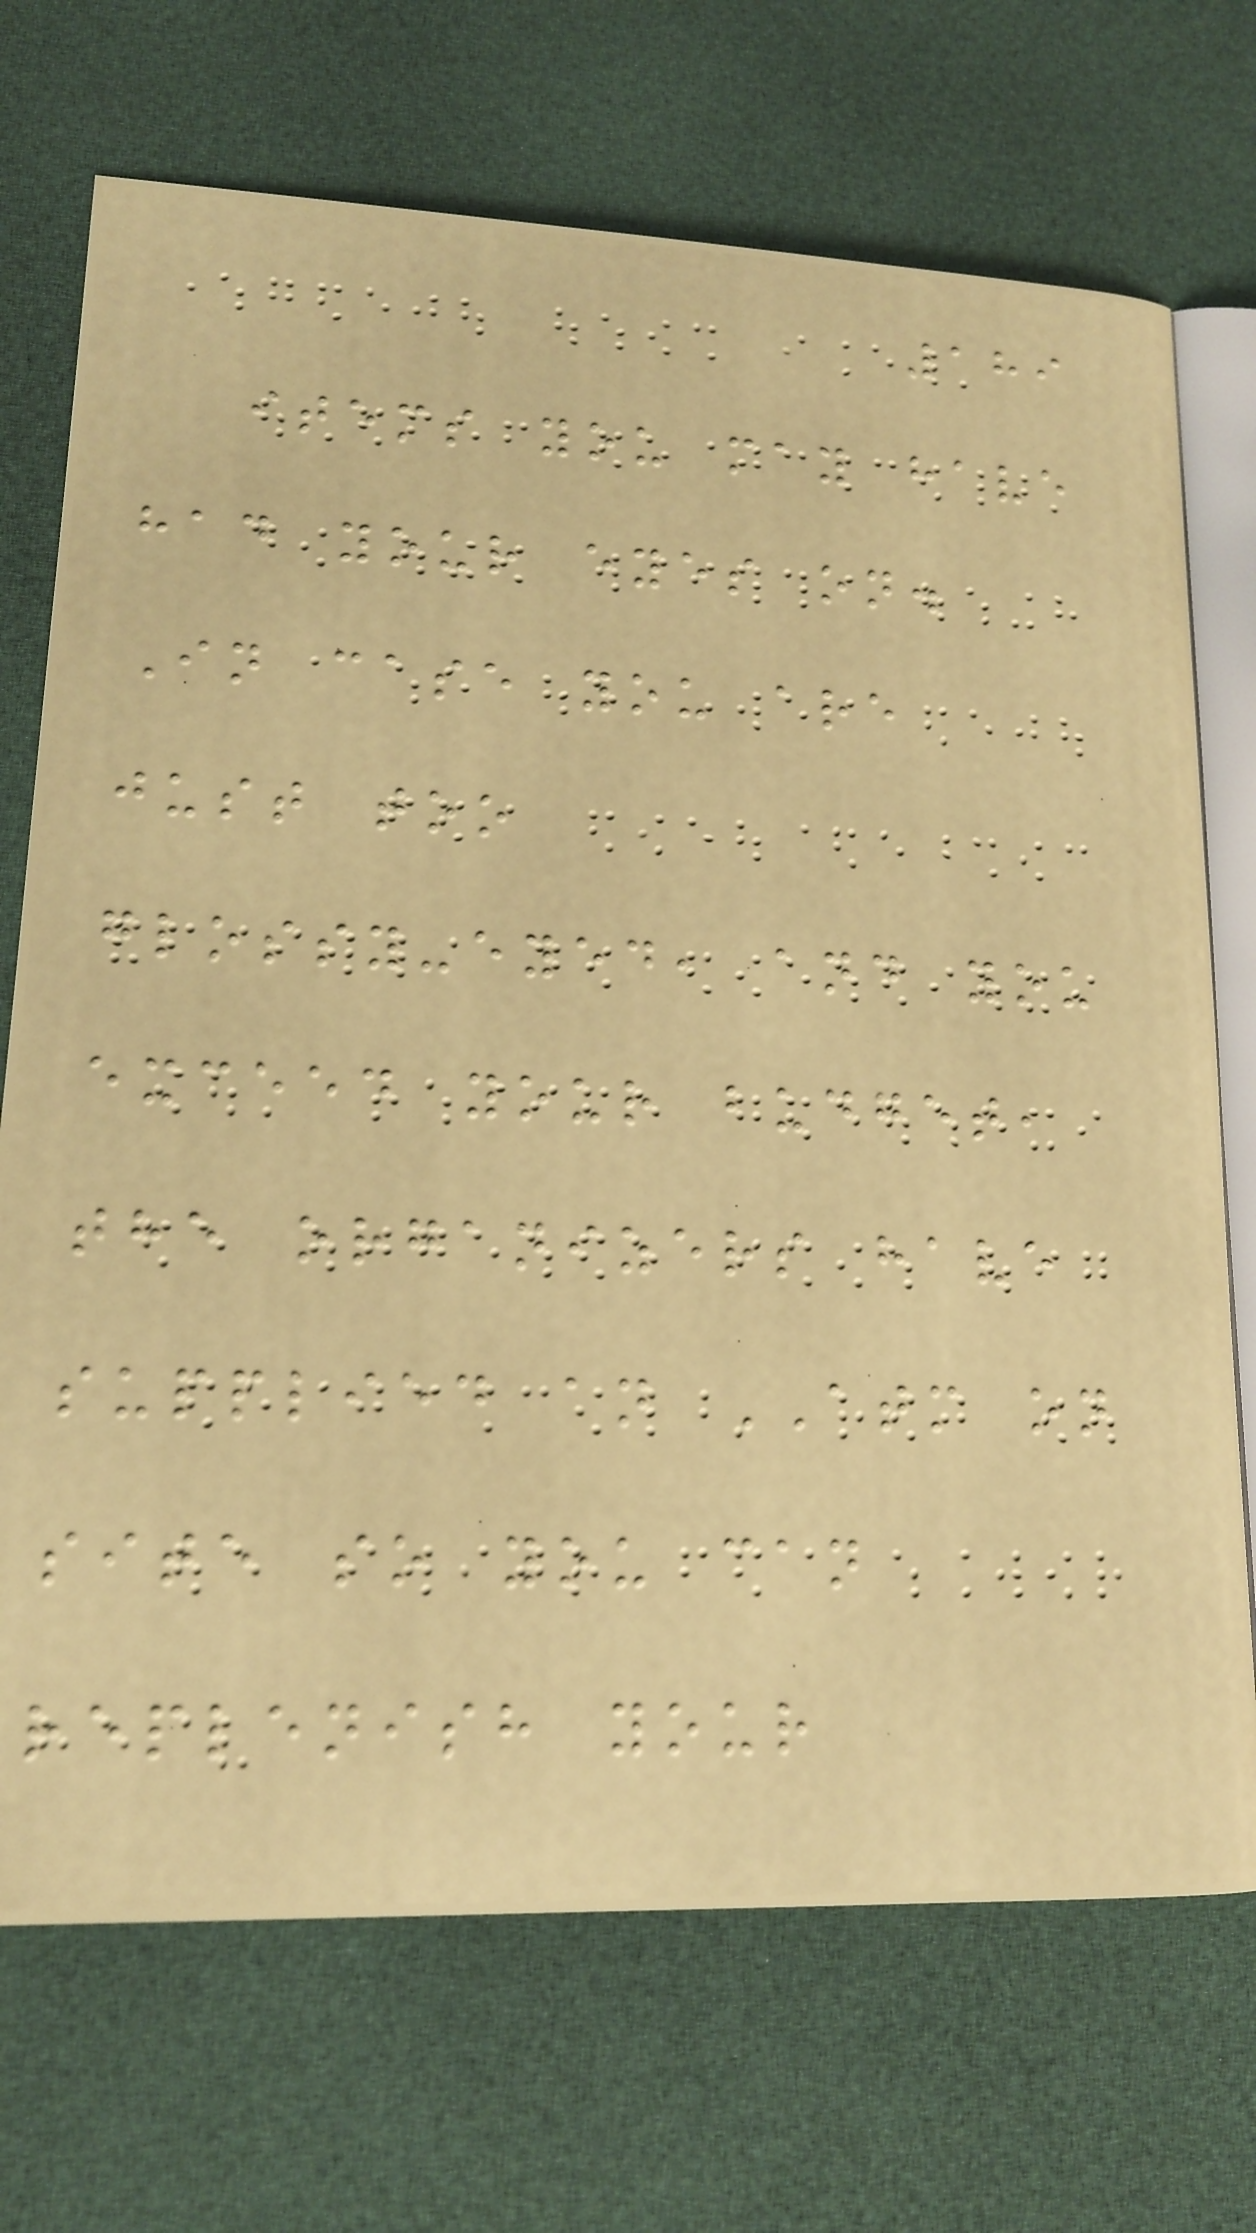189
items you may have
had your eyes on.
In case you are
just too
glossy-eyed, and you
exceed your budget,
the organizers have
supplied an ATM on
site so you can
replenish your
